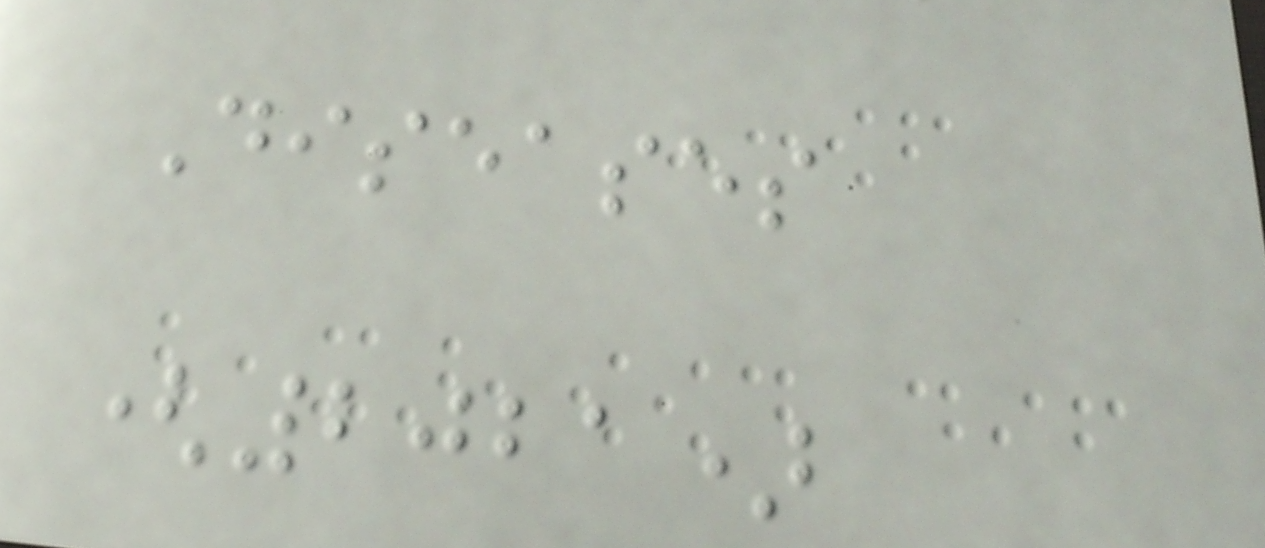Diseases
(2021)
